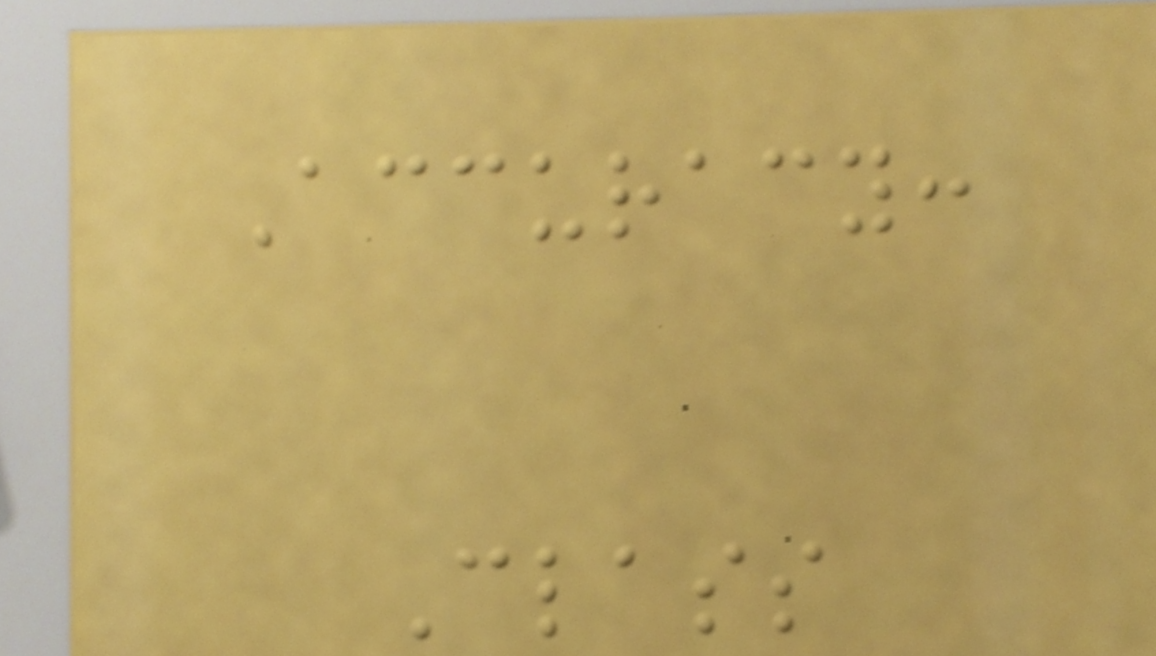Accuracy:
Class
